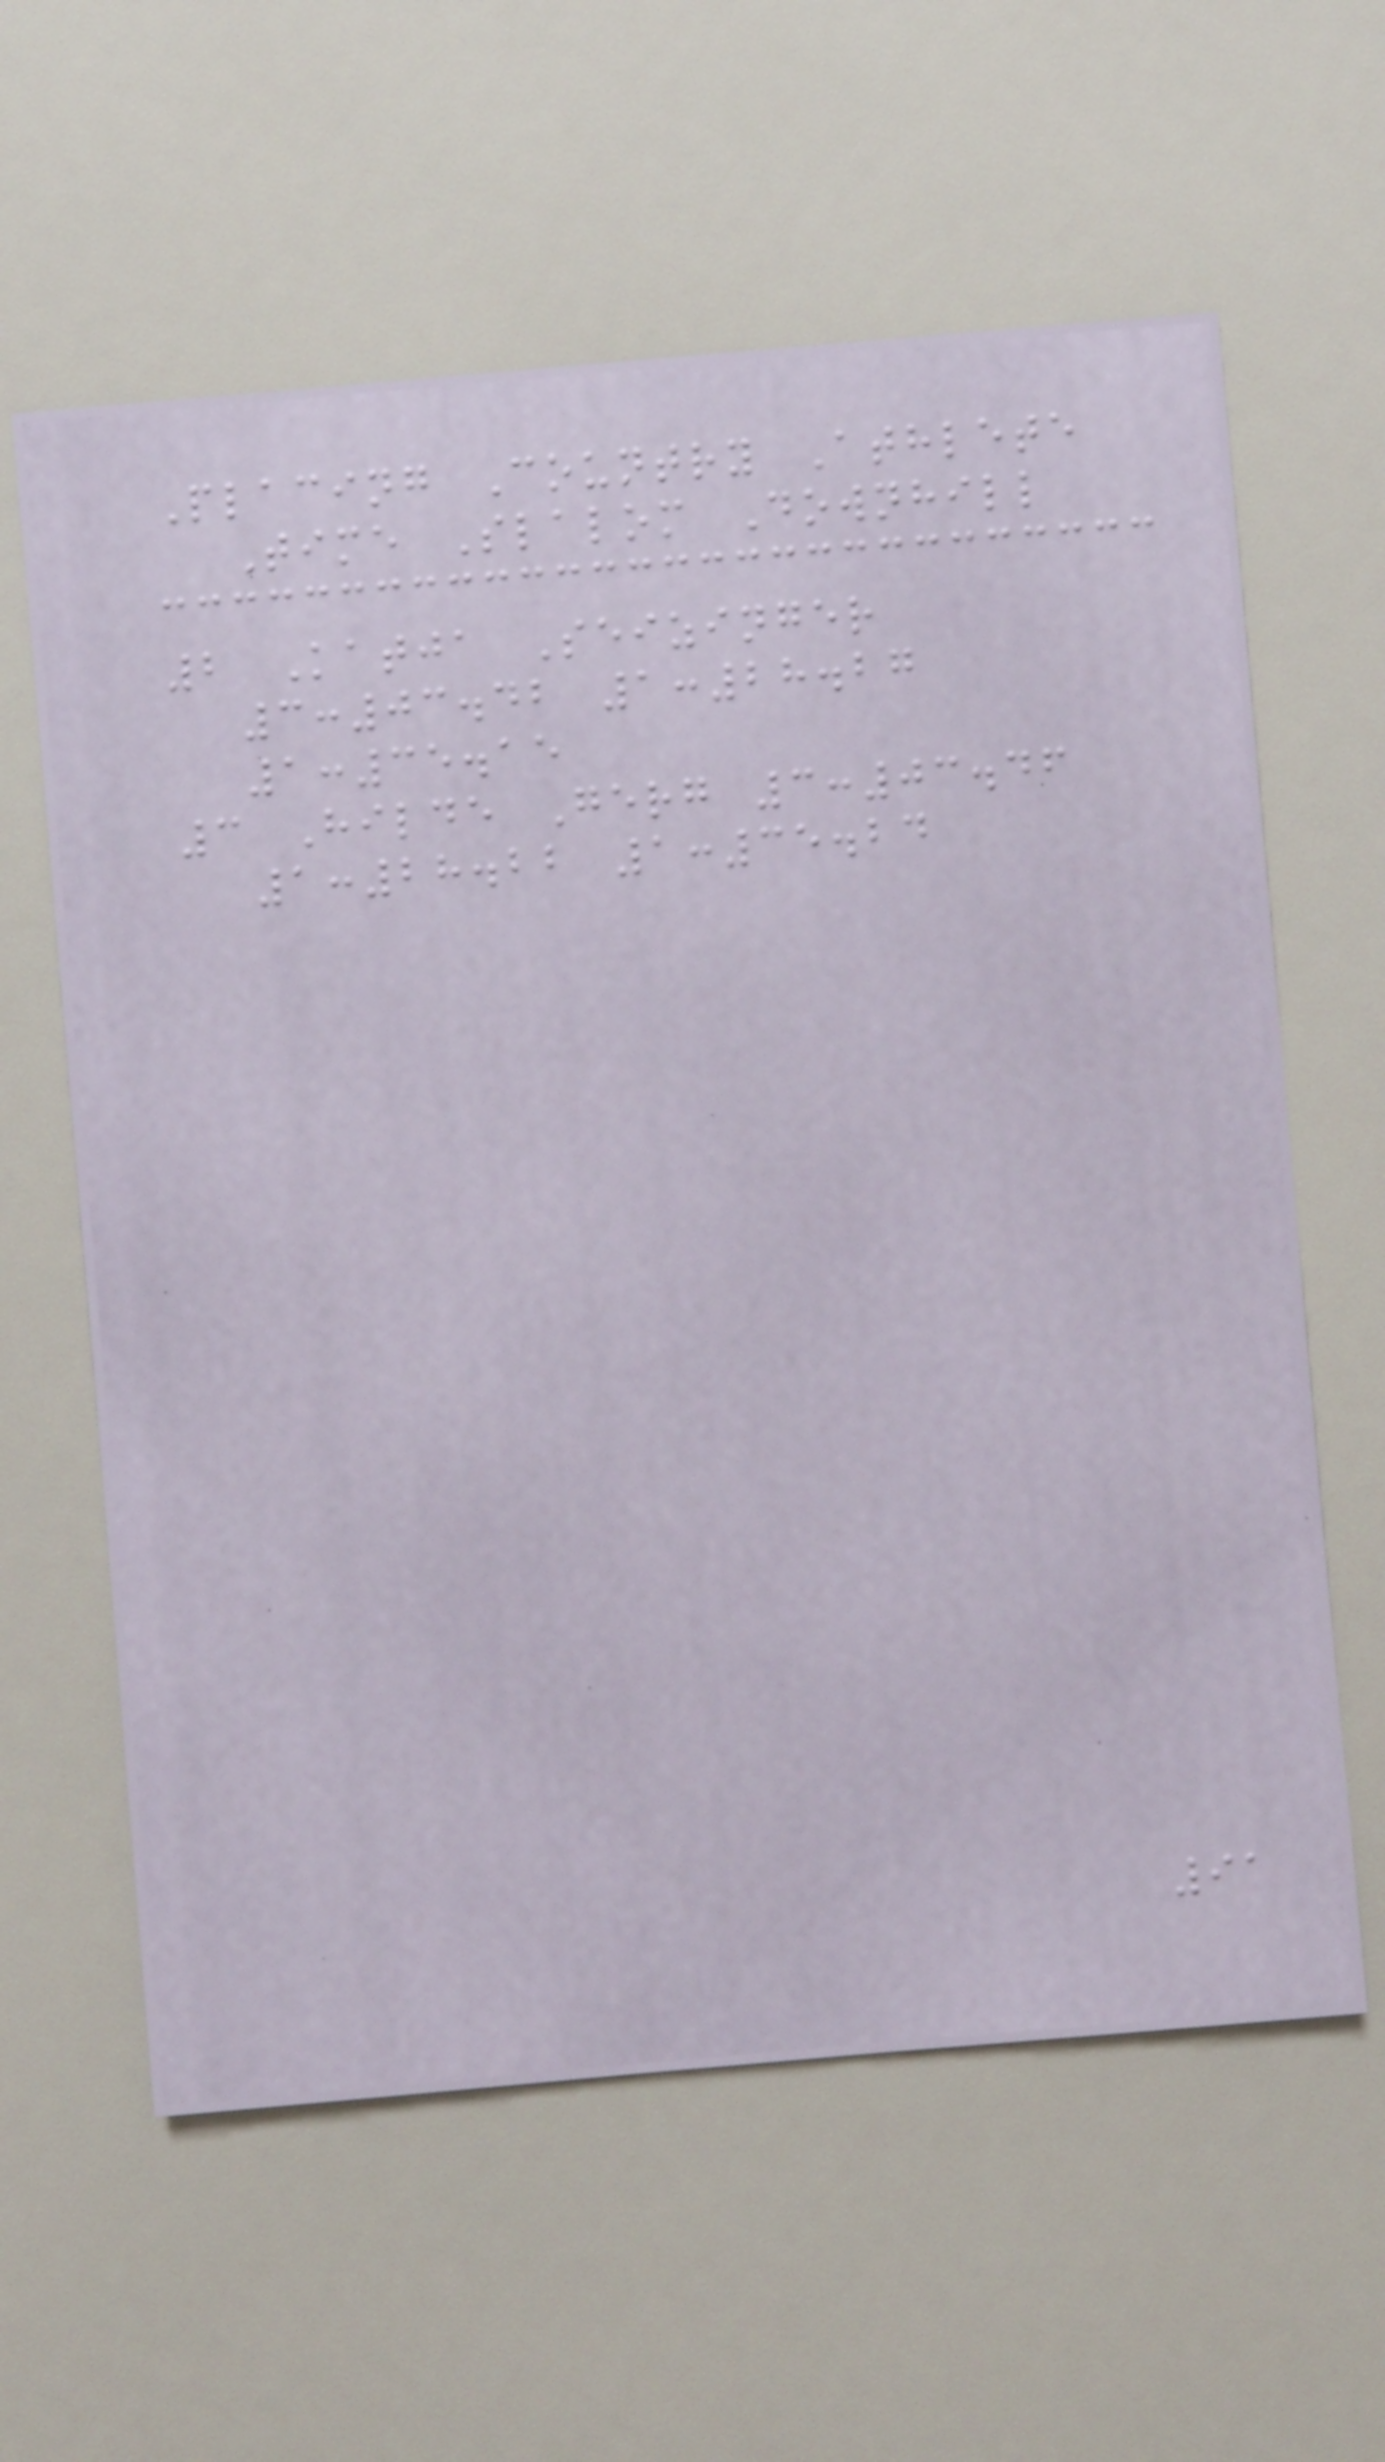Placing Country Athlete
Time Slalom Downhill
2 Katja Seizinger
3:03.42 1:28.27
1:35.15
3 Hilde Gerg 3:03.46
1:28.22 1:35.24
91
